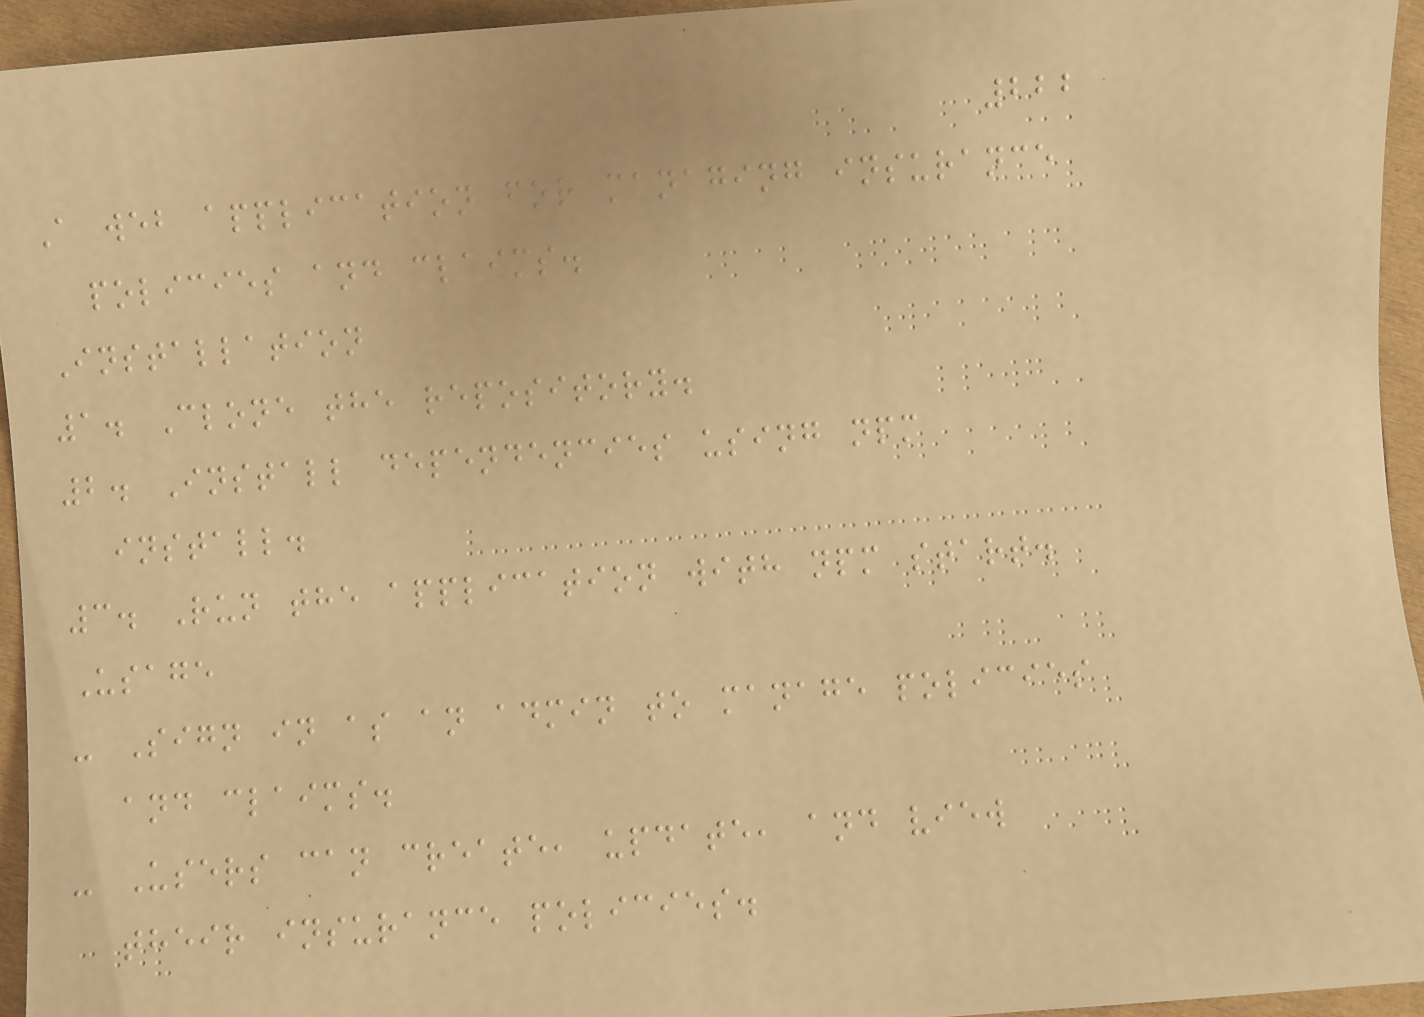222
A web application for managing insurance
policies and claims.
Installation
1. Clone the repository.
2. Install dependencies using npm
install.
3. Run the application with npm start.
Usage
- Sign in as an admin to manage policies
and claims.
- Users can create, update, and view
their insurance policies.
